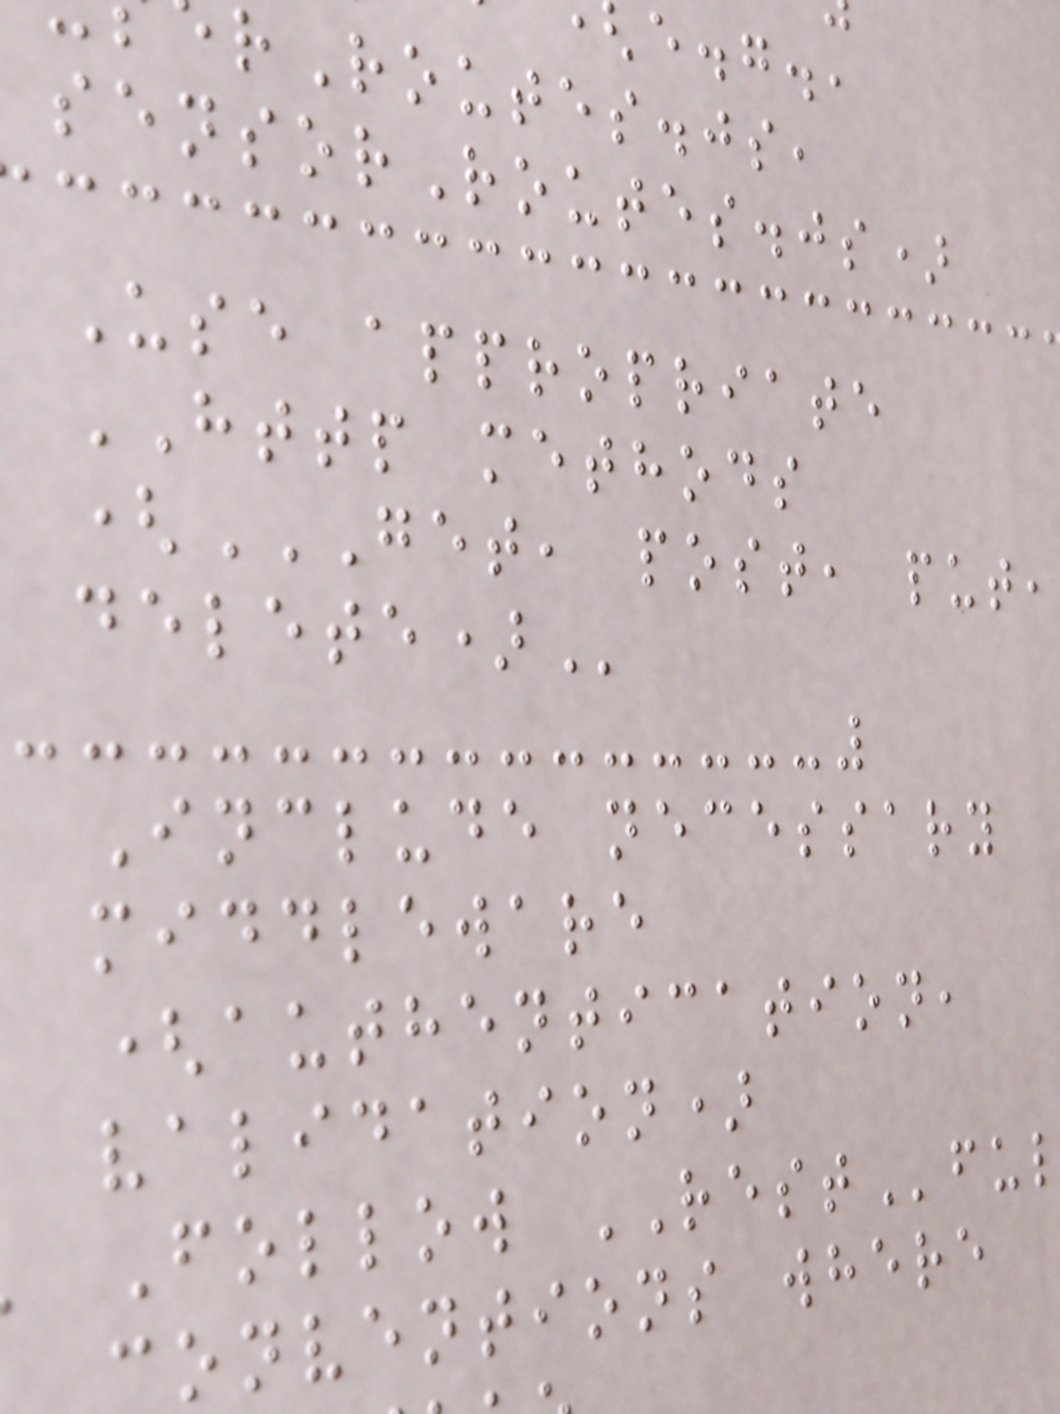e.g.,
rRoutes.js,
sensorRoutes.js)
Use appropriate
HTTP methods
(GET, POST, PUT,
Include necessary
middleware
(authentication,
validation)
Follow RESTful
conventions where
